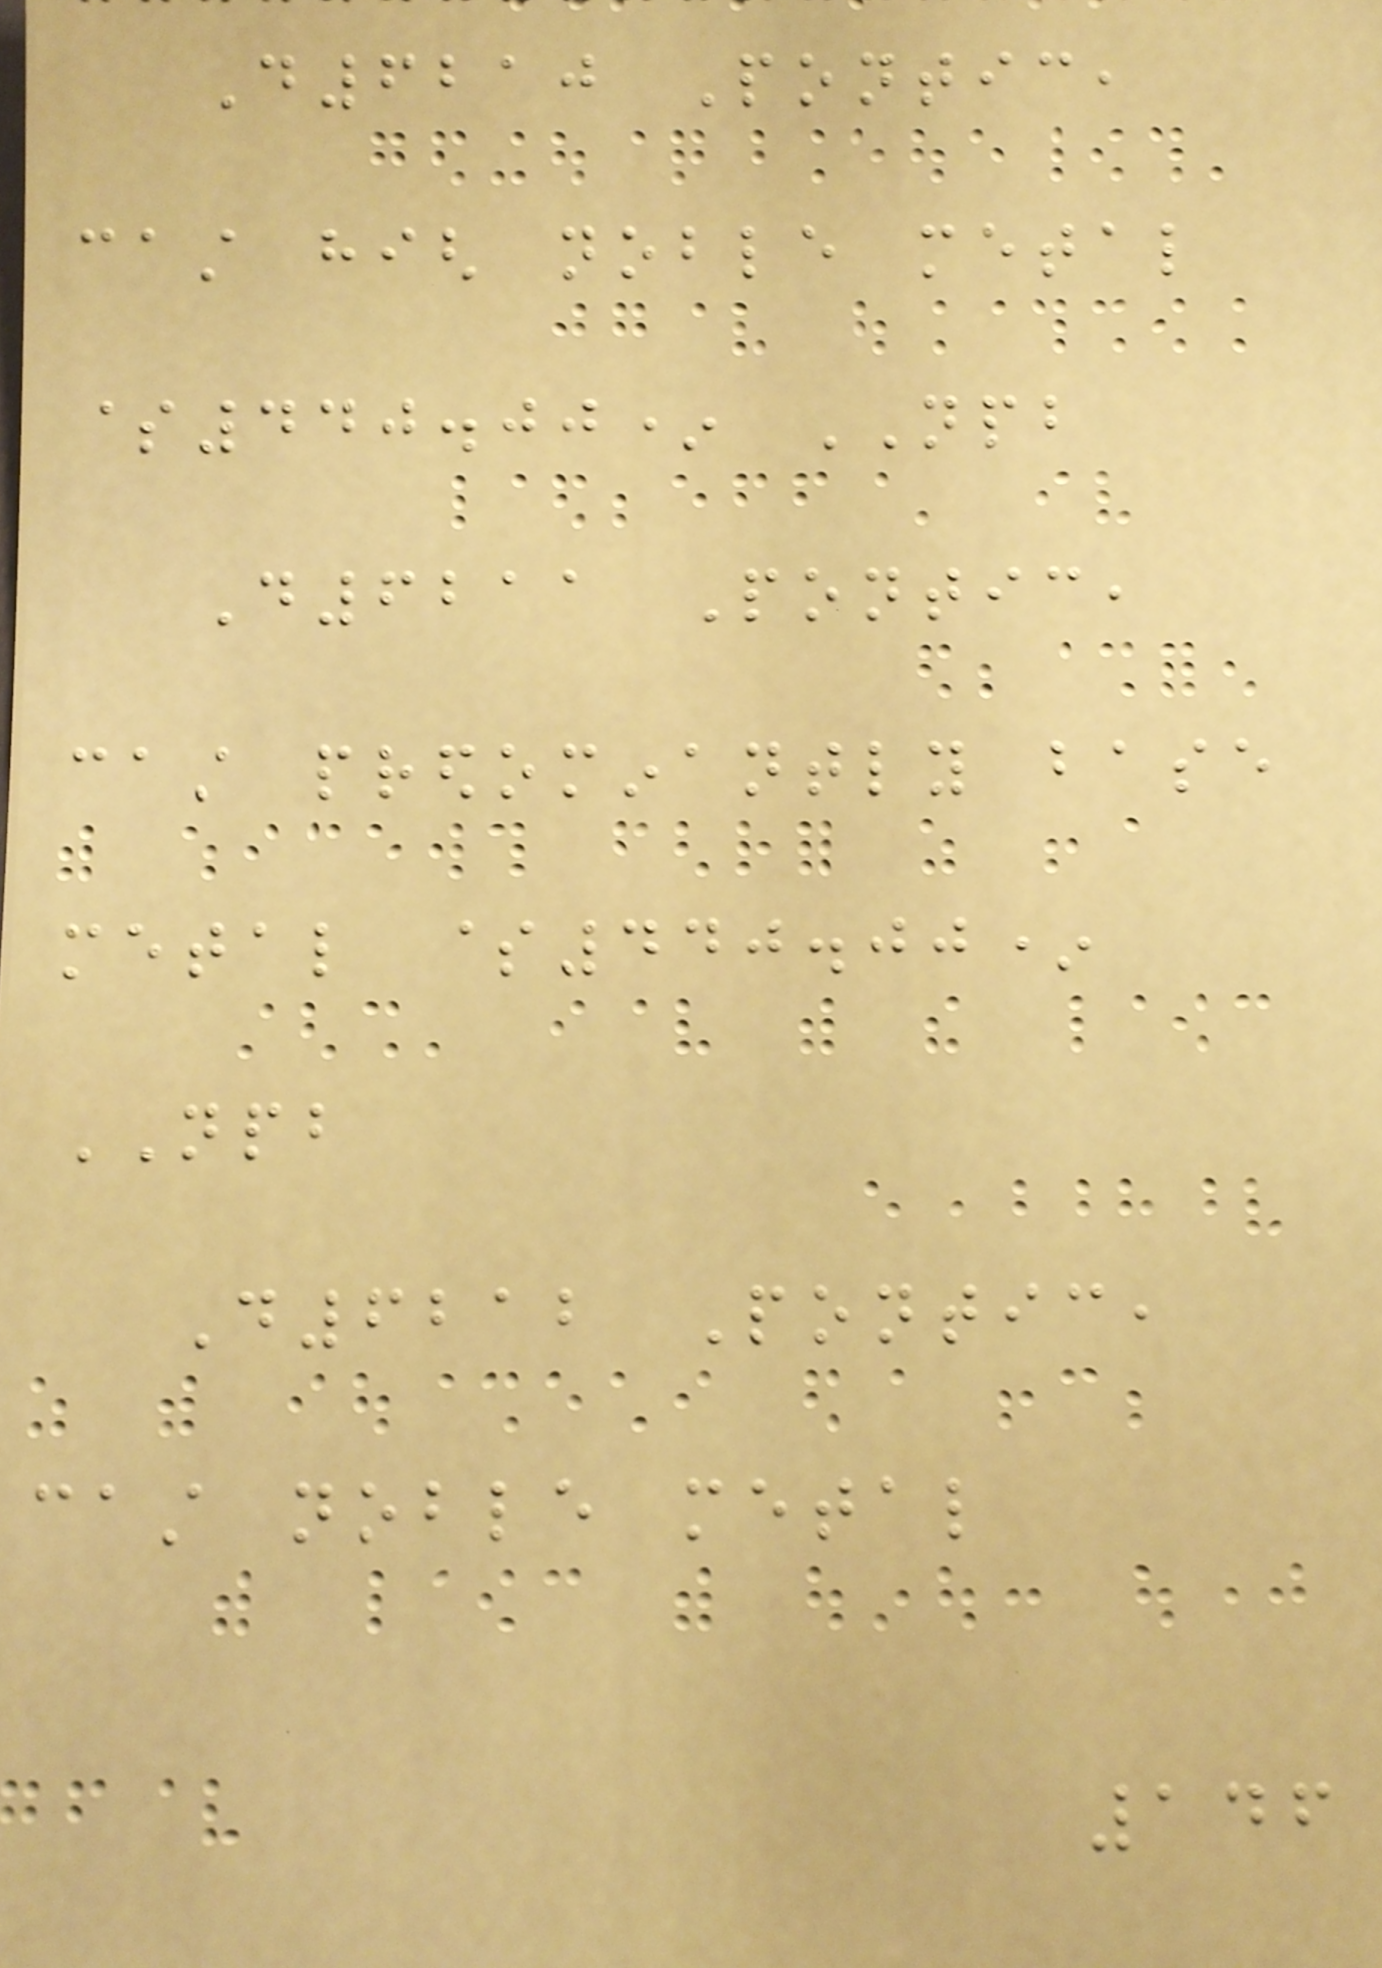D6210 Pontic,
cast high noble metal
$440.00* NPB
D6211 Pontic,
cast predominantly base
metal $440.00*
NPB
D6212 Pontic,
cast noble metal
146
